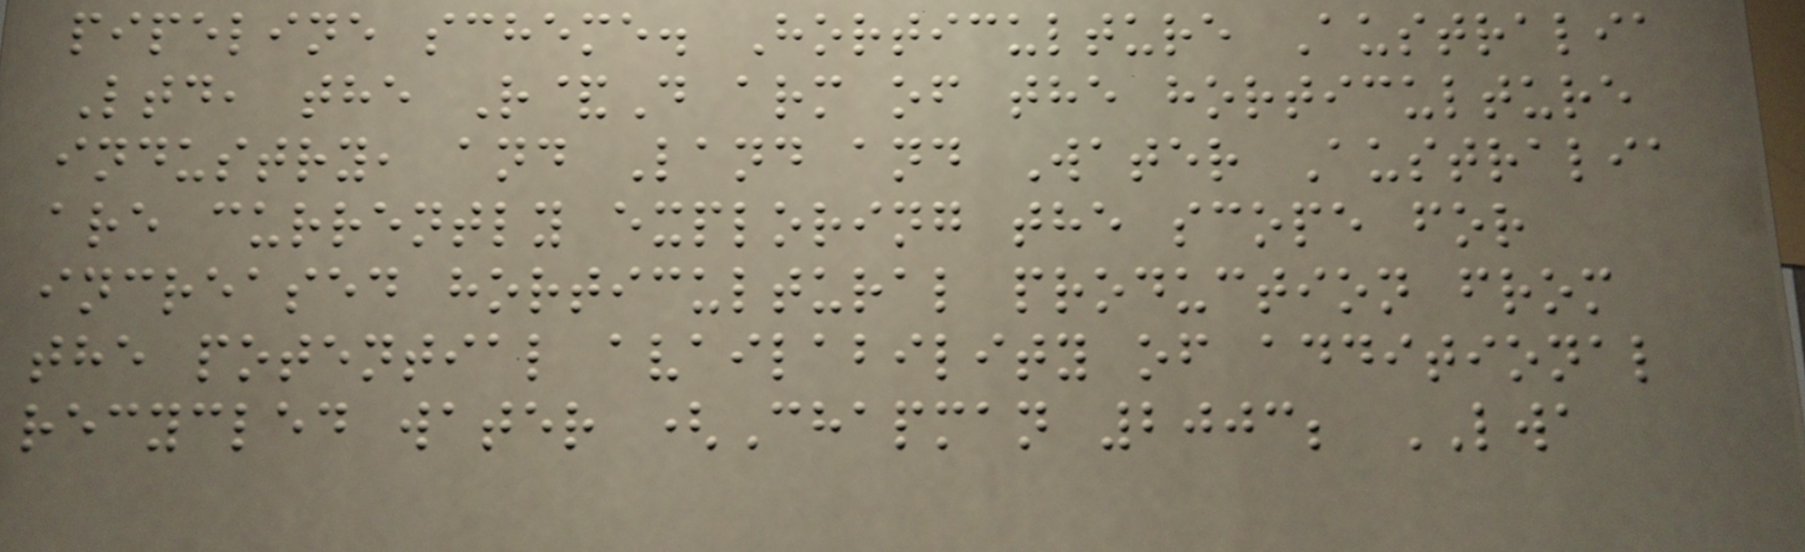pipeline scheme. Horticulture Australia
Ltd, the R&D arm of the horticulture
industry, and Land and Water Australia
are currently exploring the scope for
increased horticultural production from
the potential availability of additional
recycled water (Chapman 2003; LWA
